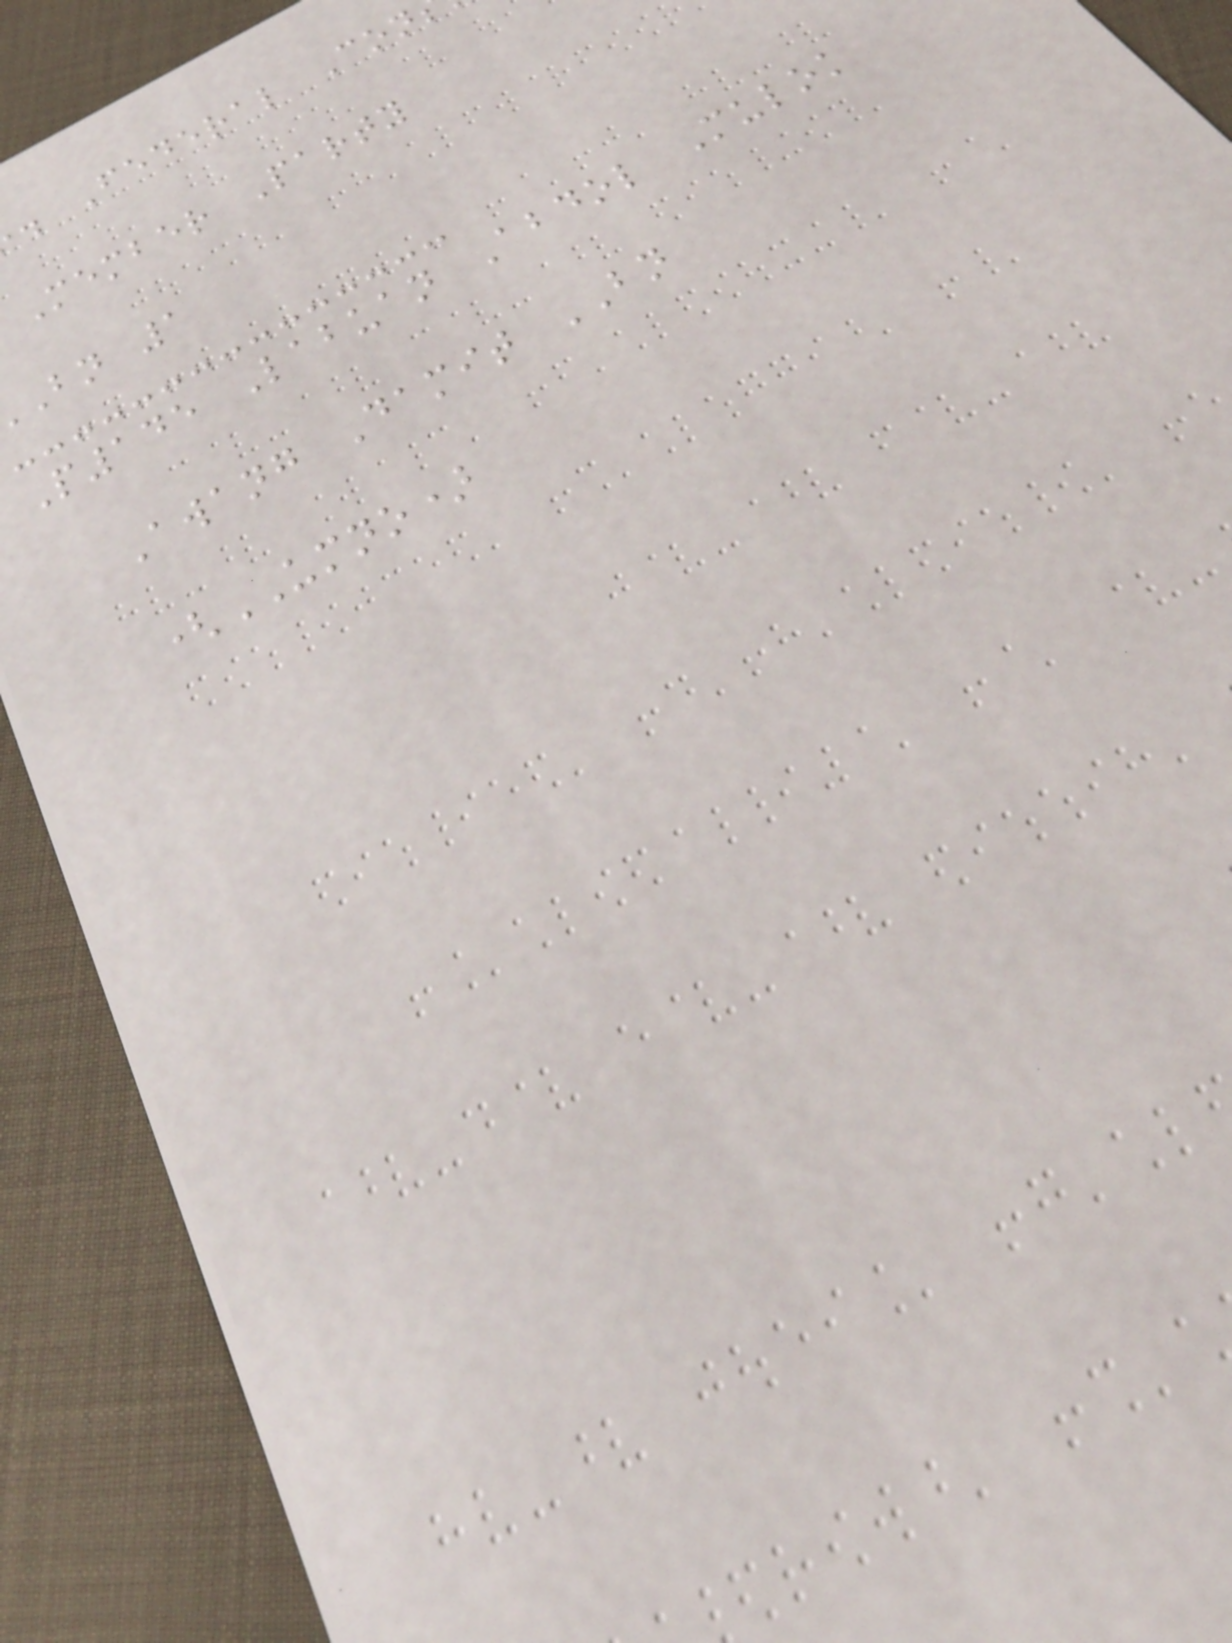. Federal Con
Member Party
bn 1
P145 Labuan Abdol Mulok
Awang Damit BN
(UMNO)
